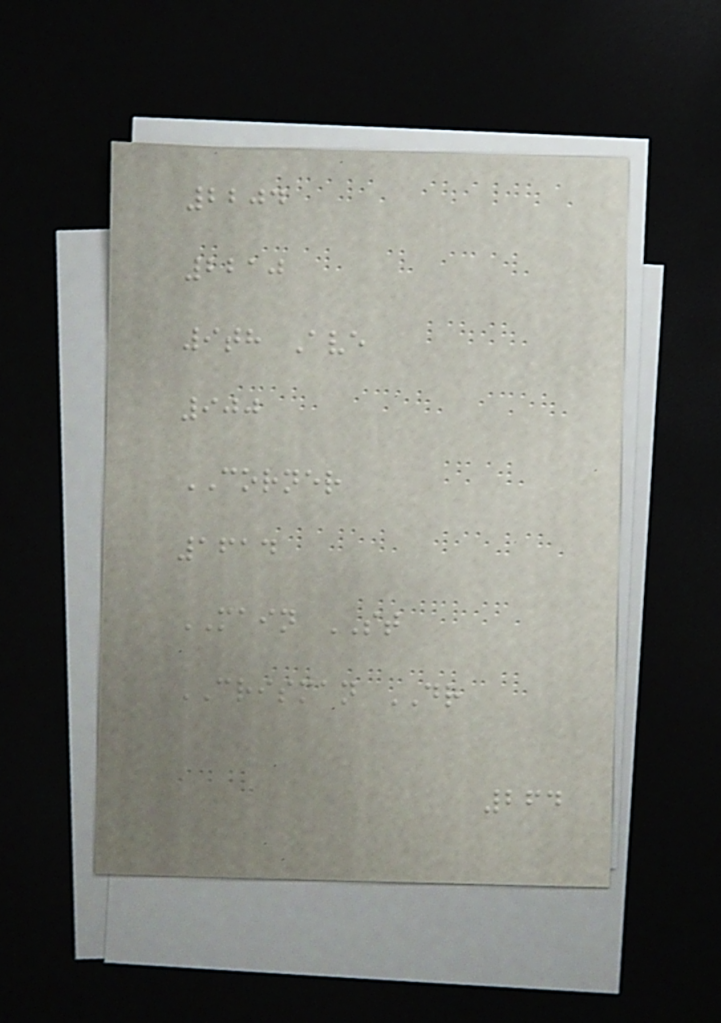2204
2210
9th Ave
900
CORNER
1614
MAIN ST
CRISMAN DR
264
